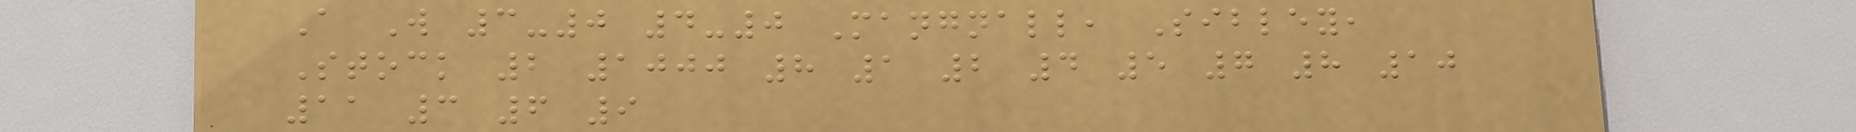A W 3-0 4-0 Mangnall, Sibley,
Stock 2 1000 8 1 2 4 5 7 8 10
11 3 6 9
